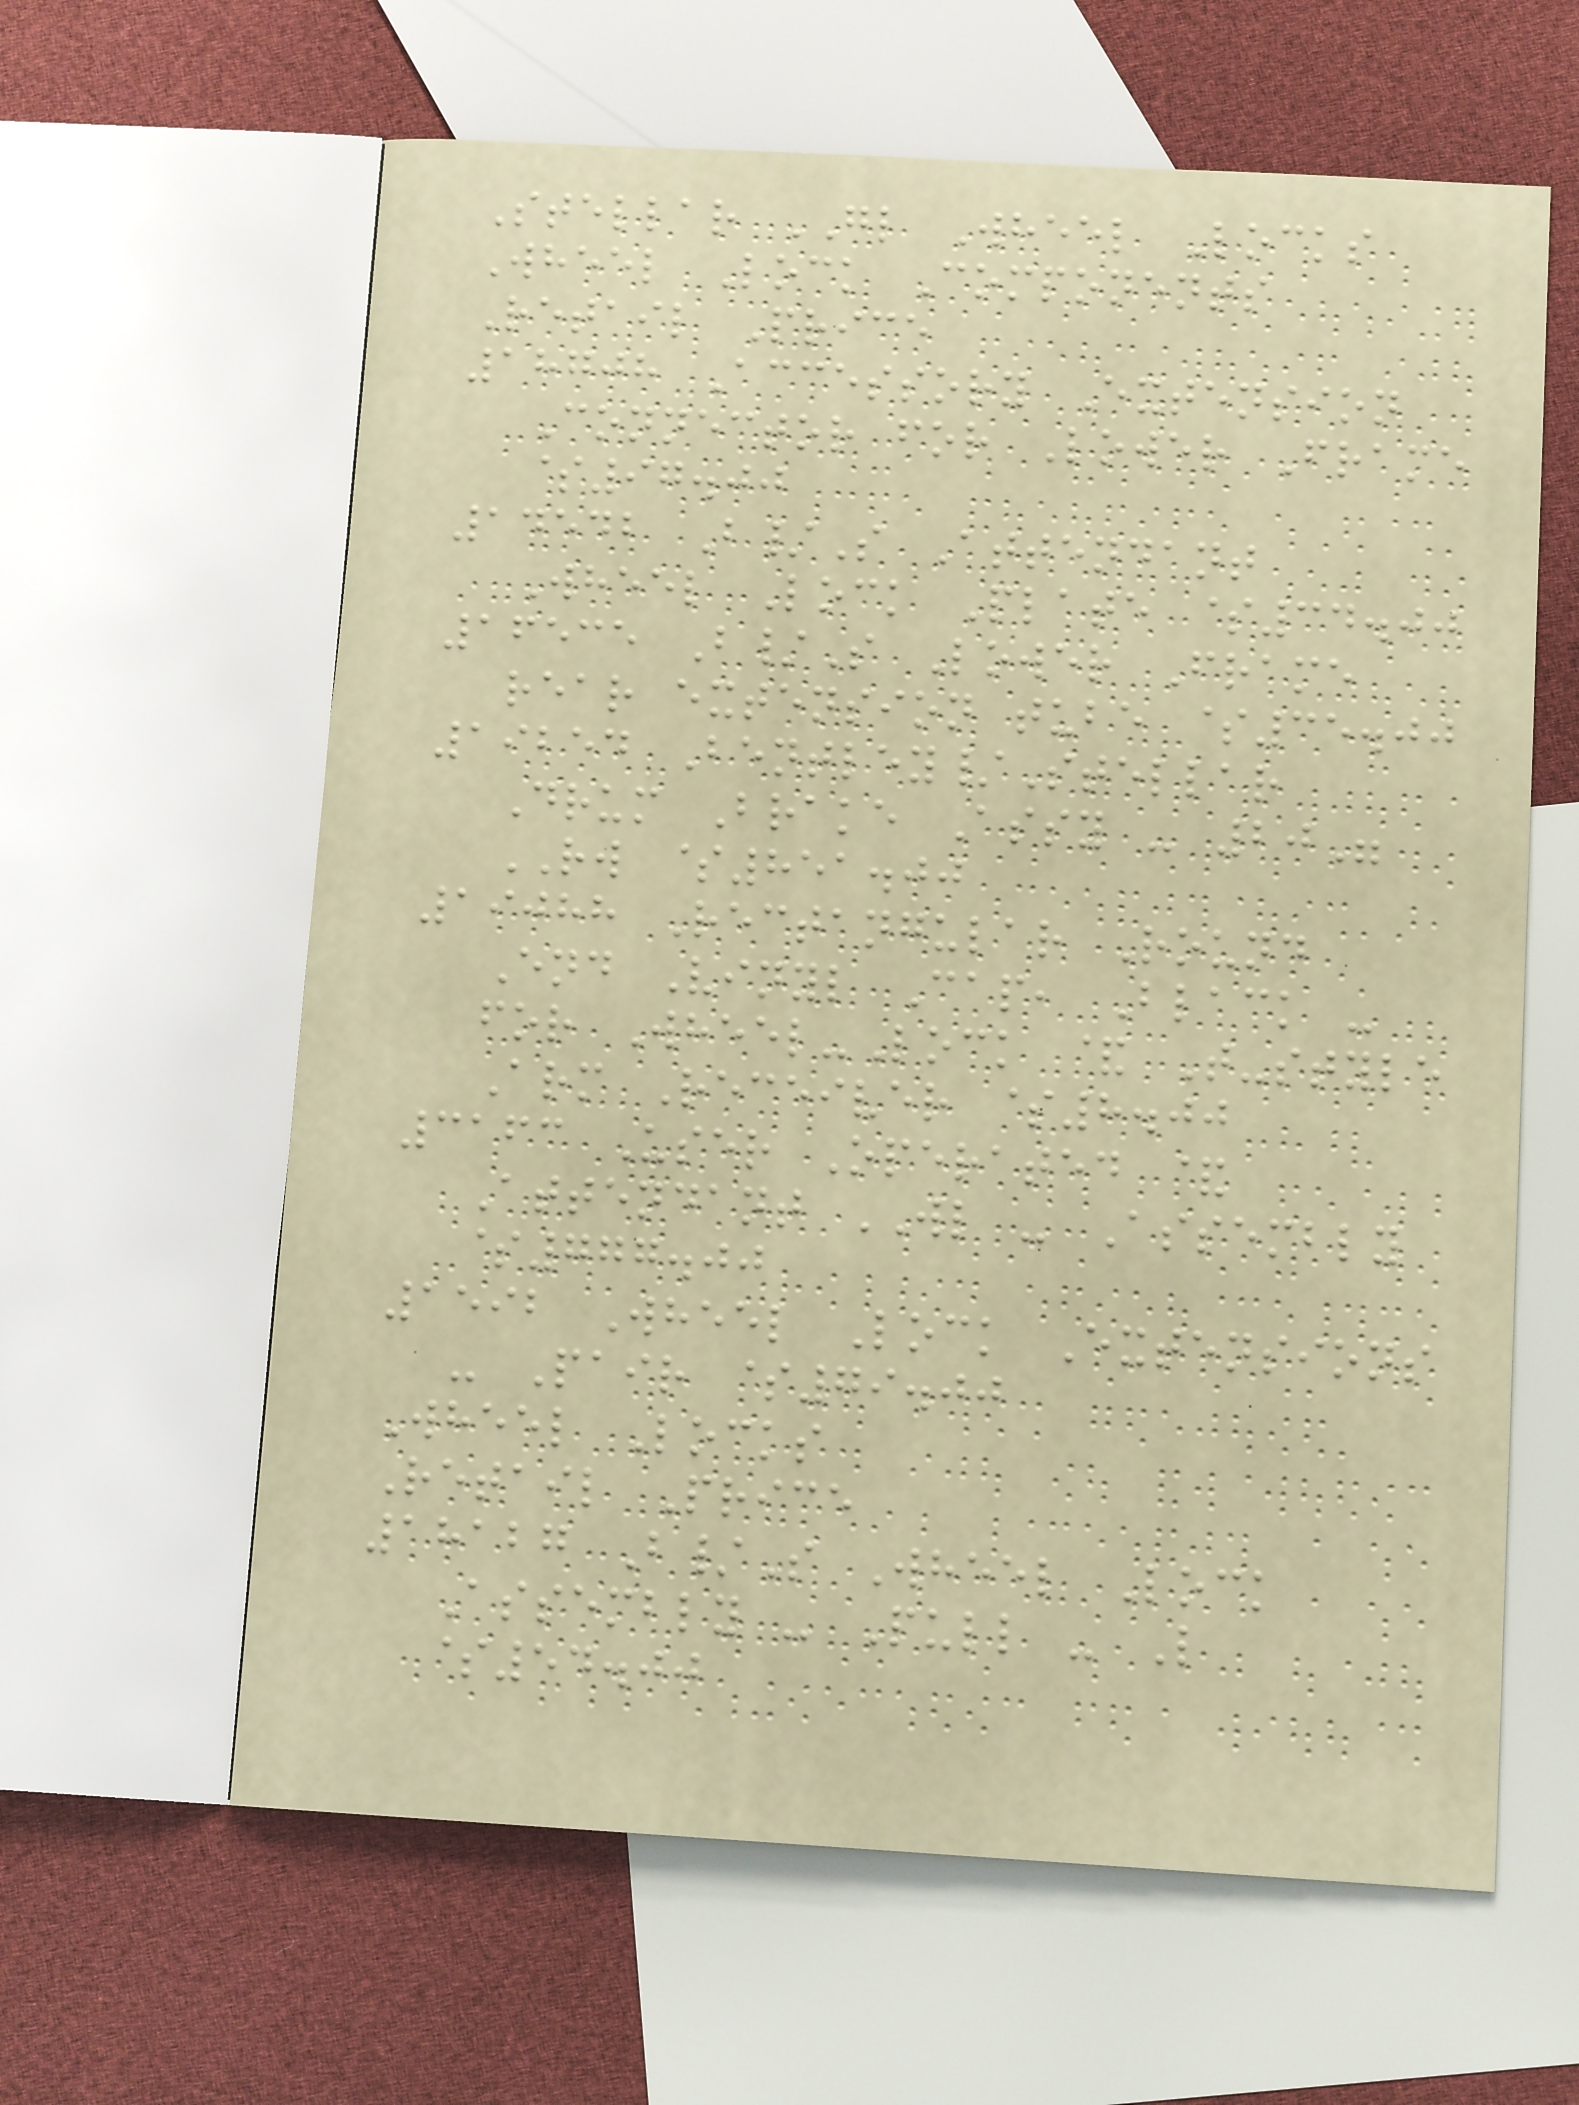Stellar GL Wheel Locks
Wheel Lock Components
Retail Price
18708 Accessory Extension
Connector for Lower Frame
$97.00
14542 B/S Attendant
Wheel Lock Plate $34.00
16535 B/S Lower Frame
rear extension tube $35.00
19254 Bentley/Stellar
Drum Brake Assy - 20"
RW $851.00
19088 Rectangular Round
End Vinyl Cap, Black -
for Wheel-Lock & T-style
Arm Receiver $8.00
3163 User Operated &
Attendant WL - Assembly
$777.00
1592 Wheel Lock Extensions
- Pair $79.00
Wheel Locks
Retail Price
18127 B/S Wheel Lock
Assembly - Pull - L
$54.00
